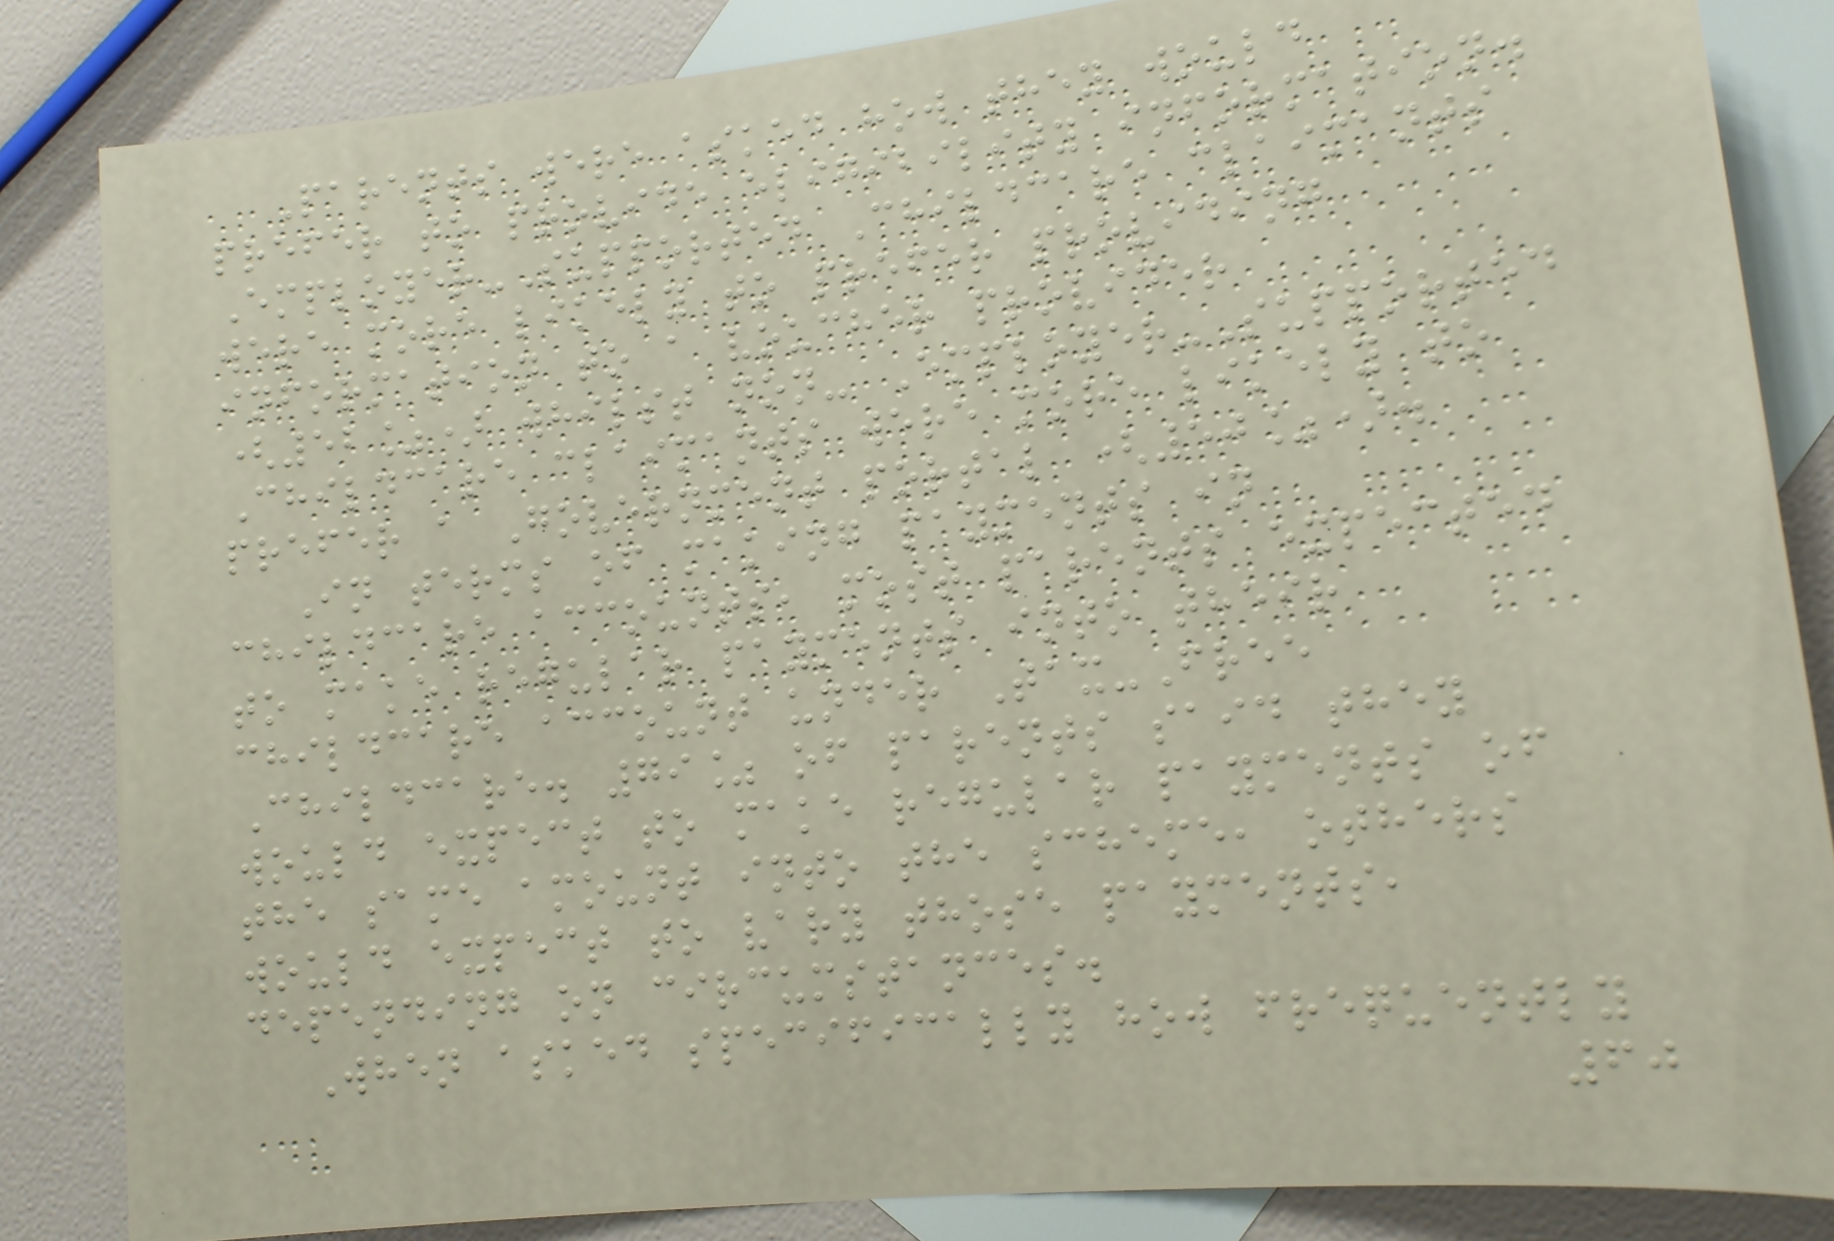Parents were asked how they would
prefer to provide eligibility information.
Employer-Supported Childcare claimants
were more likely to prefer providing
information to a voucher provider
(52%) whilst non- Employer-Supported
Childcare claimants were more likely to
prefer a Government portal (50%).
In terms of making payments in
childcare accounts, most parents expected
to make regular payments into their
childcare account under Tax-Free
Childcare. 79% of parents said they
would expect to make regular payments of
the same amount into the scheme, others
would expect to vary those payments,
depending on circumstances.
When asked specifically how frequently
60
